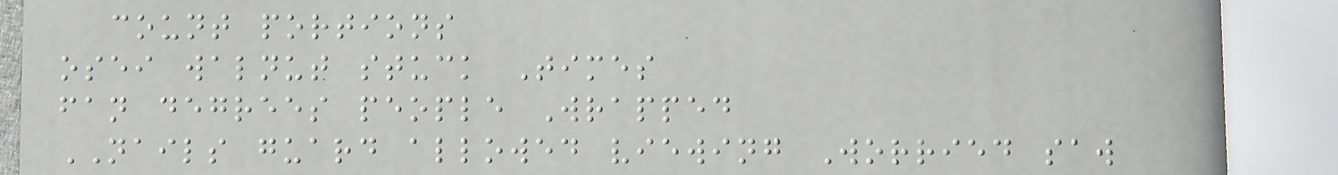count portions
osei walnut stuck Times
fan degrees people Wrapped
NAILS guard allowed viewing Worried saw
